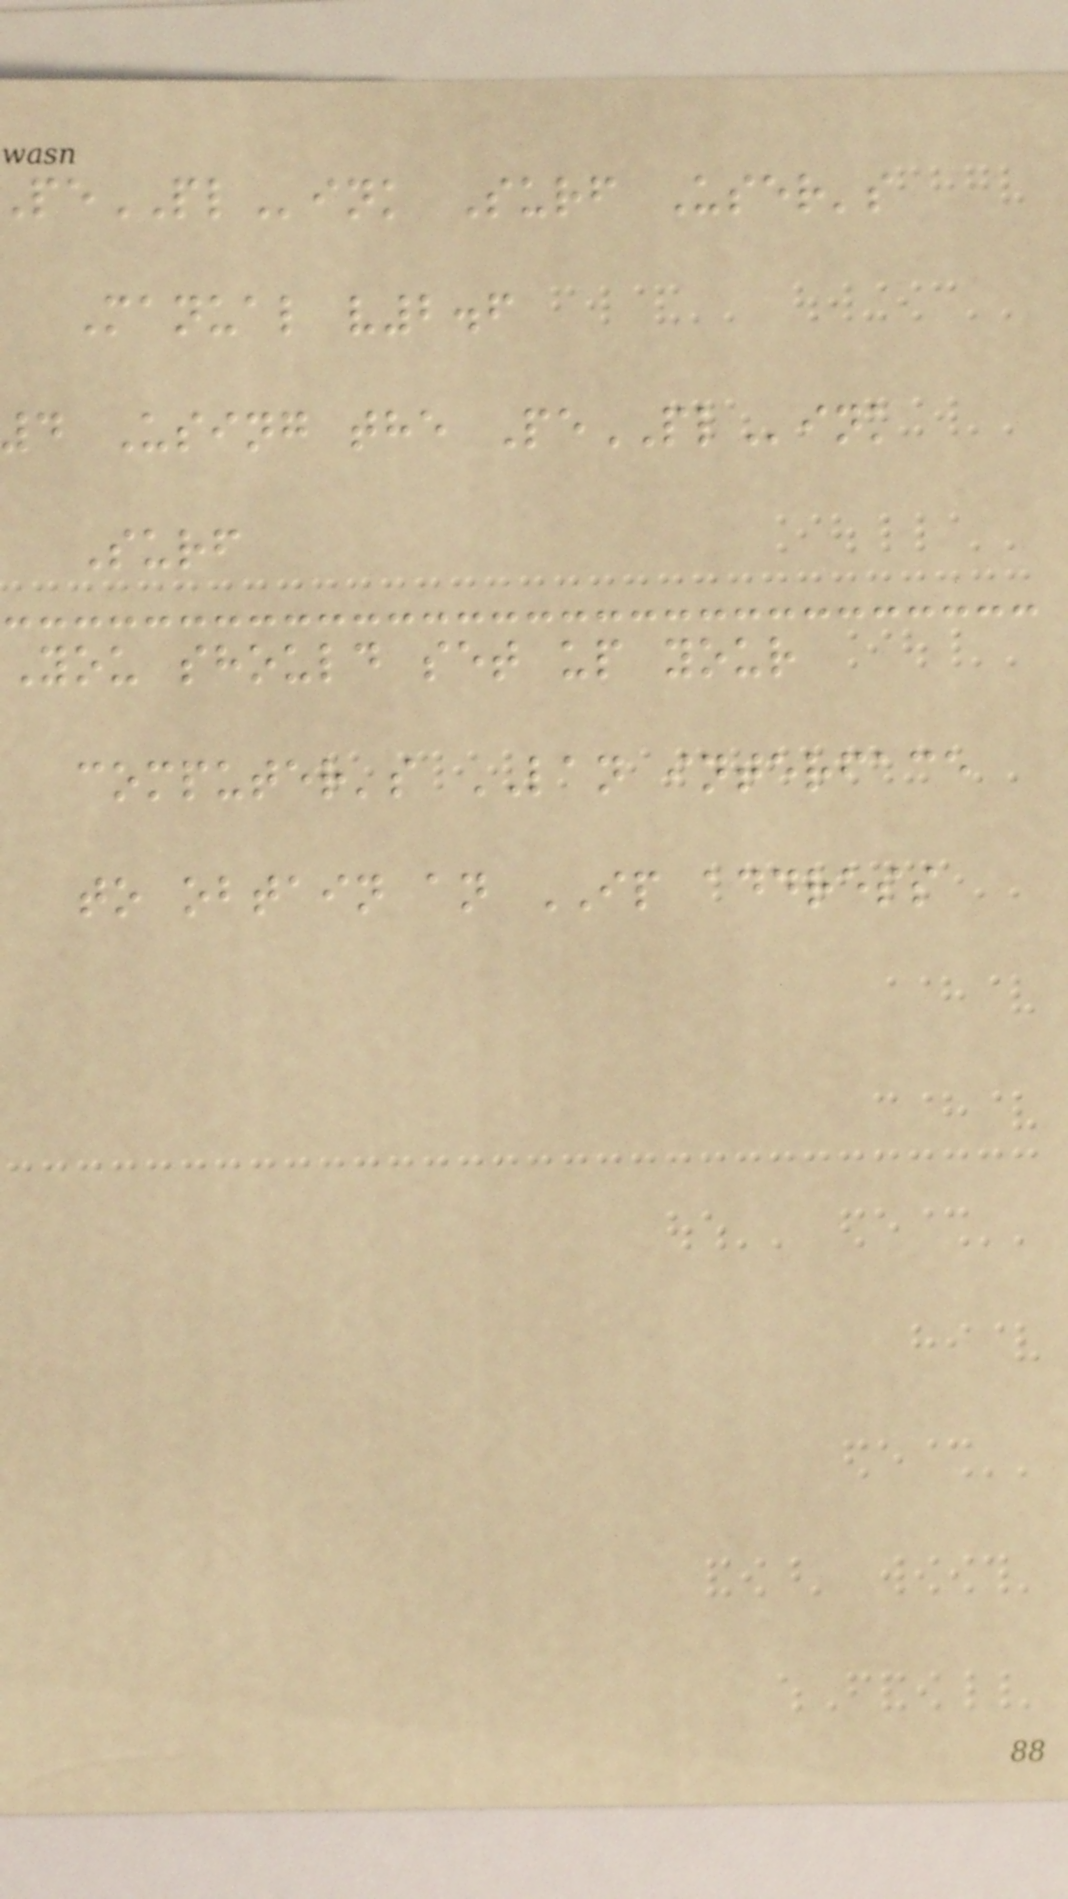ePLink Surf User's
Manual v2.6
4 Using the PePLink
Surf
You should set up your
computer's LAN interface
to obtain an IP address
